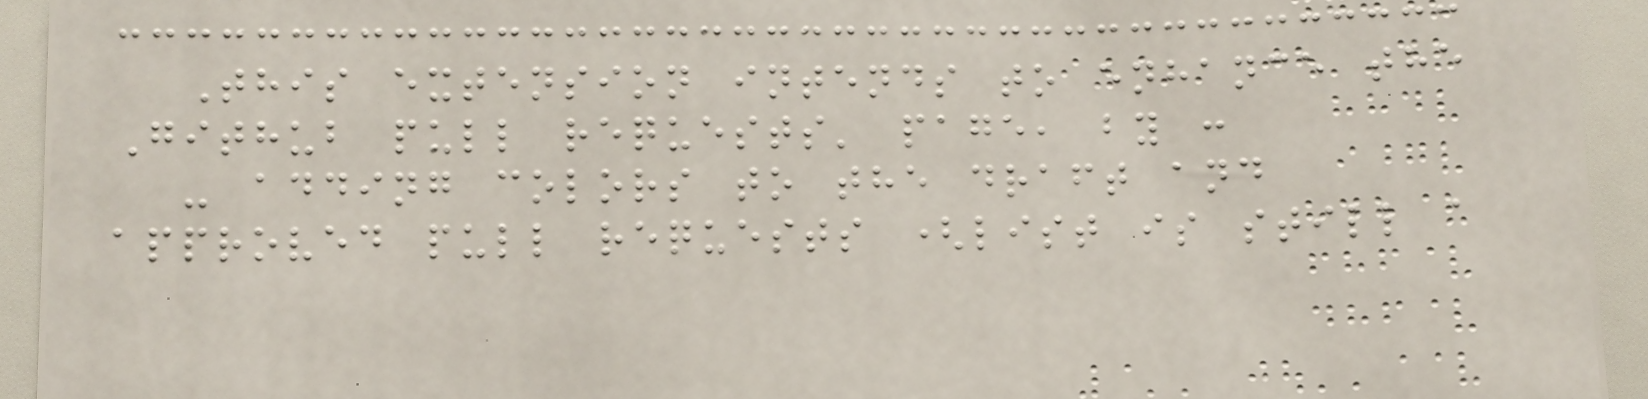This extension intends to enhance the
Github pull requests' page, by :
- adding colors to the draft and
approved pull requests (list is still a
